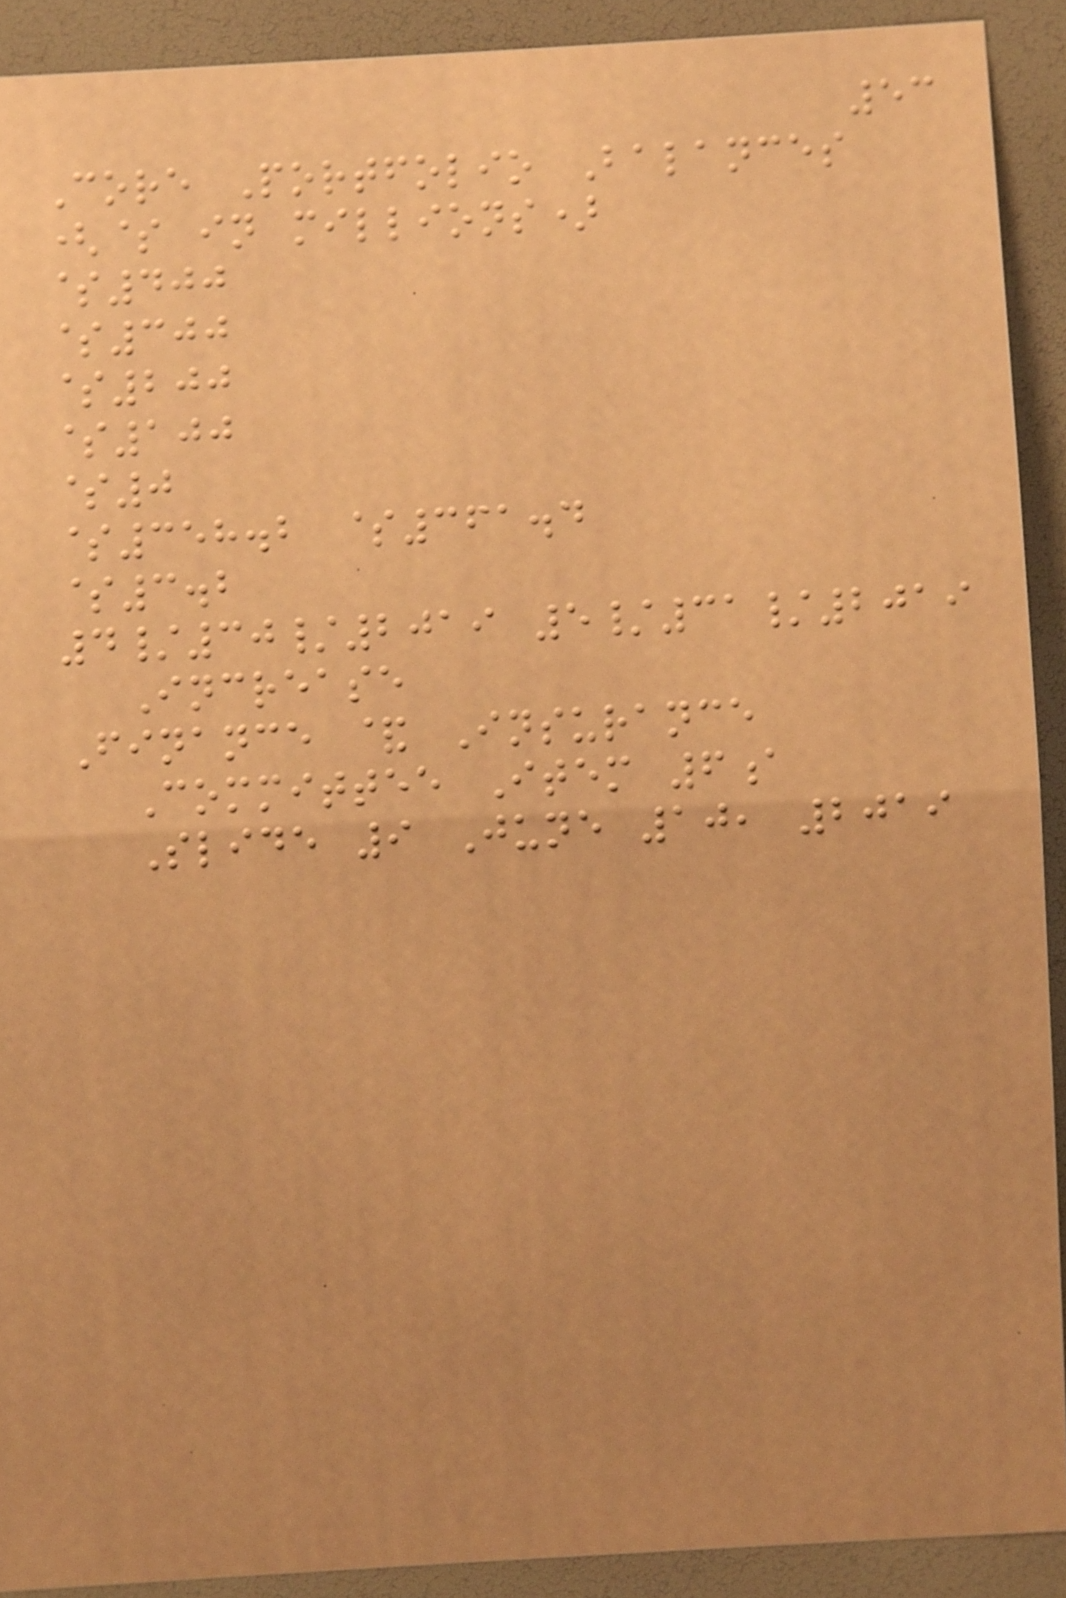53
Core Portfolio Balances
($ in millions)
$400
$300
$200
$100
$0
$358.2 $361.4
$3.2
4/30/2019 5/31/2019
Increase
Finance & Insurance
Committee Item 6a
Slide 9 June 10, 2019
